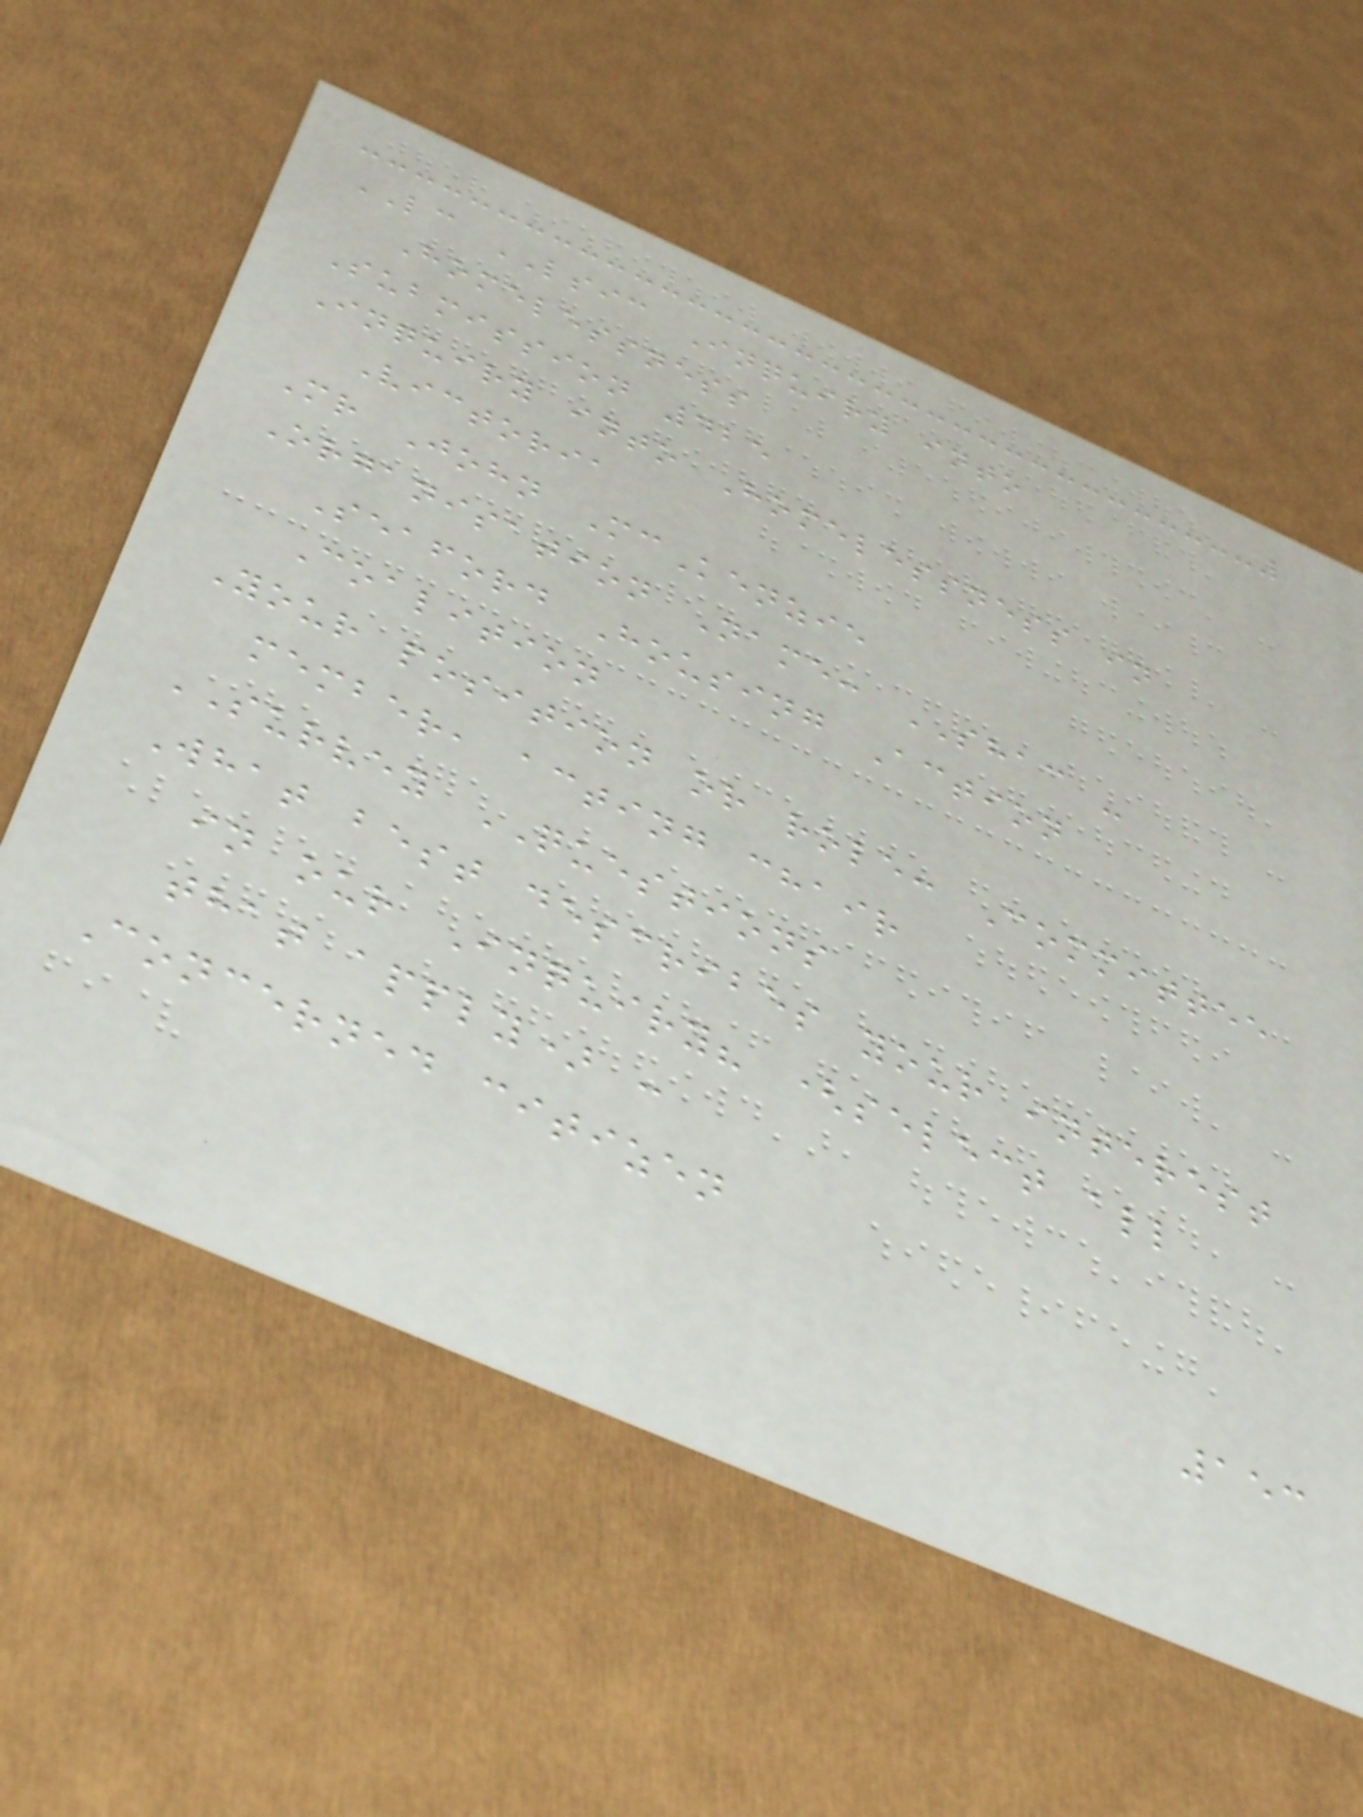LC LSIC Inquiry into
Homelessness
Submission 425
Inquiry into Homelessness in
Victoria
Mr John McKenzie
Organisation Name: SHAC -
Seaford Housing Action
Coalition
Your position or role: Committee
member, acting chair
SURVEY QUESTIONS
What best describes your interest
in our Inquiry? (select all
that apply) :
Concerned citizen
153
